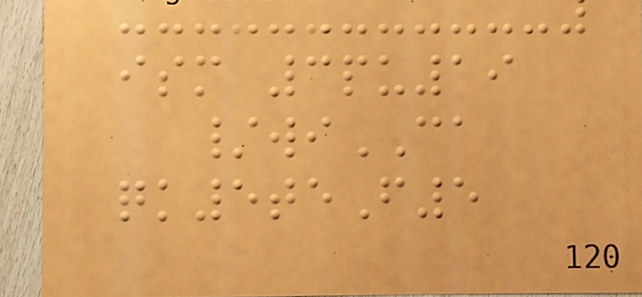ism 3pu19
/wiCA
qk5teF5
